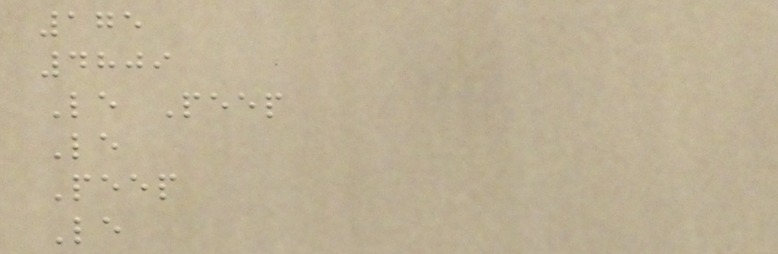175
4809
Le Peep
Le
Peep
Le
